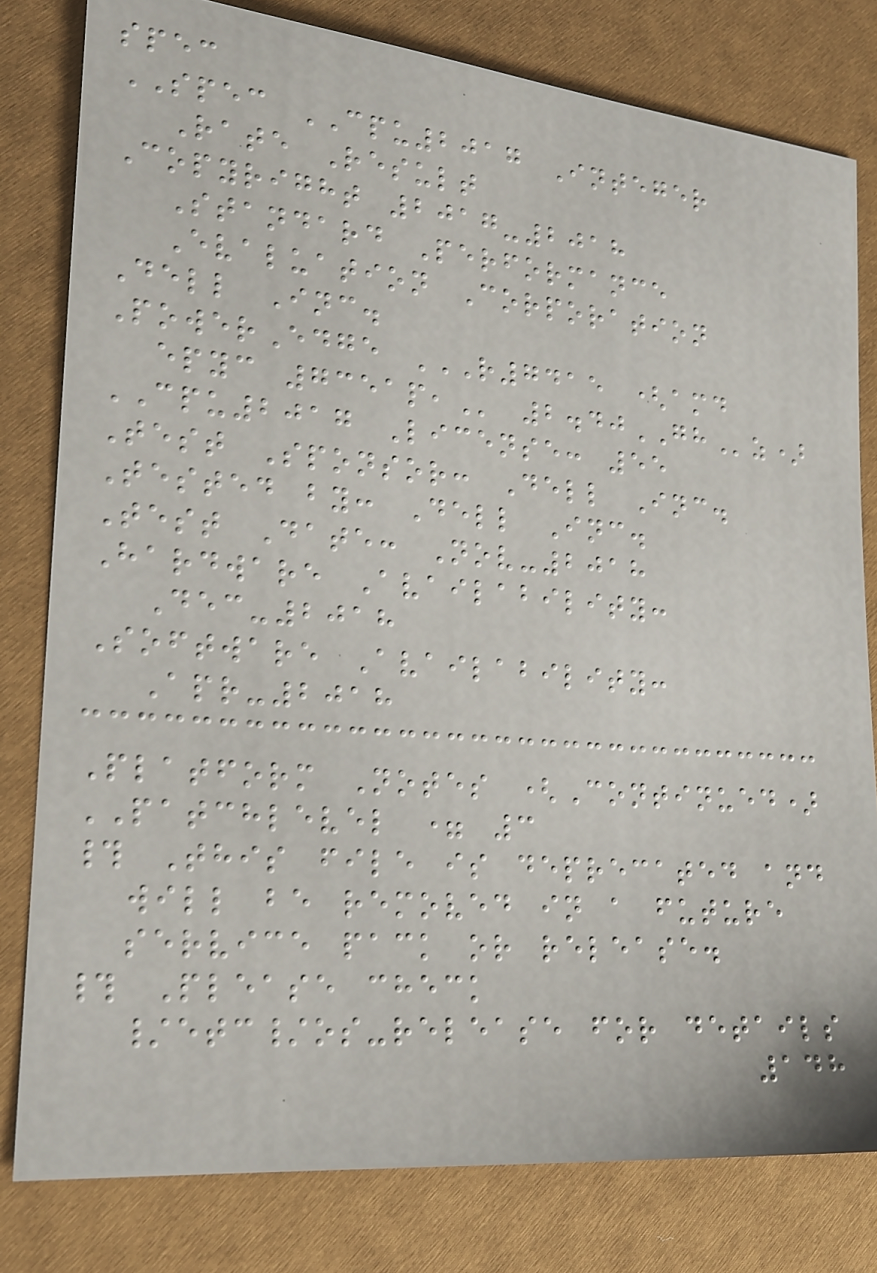spec
SPEC CPU2017 Integer
Rate Result
Copyright 2017-2018
Standard Performance
Evaluation Corporation
Dell Inc.
PowerEdge R7415 (AMD
EPYC 7351P, 2.40GHz)
CPU2017 License: 55
Test Sponsor: Dell Inc.
Tested by: Dell Inc.
Test Date: Nov-2018
Hardware Availability:
Dec-2018
Software Availability:
Apr-2018
Platform Notes (Continued)
PATCHLEVEL = 3
# This file is deprecated and
will be removed in a future
service pack or release.
# Please check
/etc/os-release for details
148
